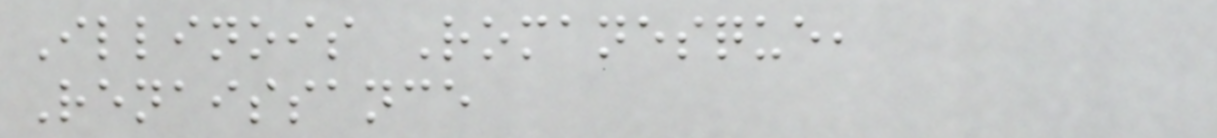Illinois Romanesque,
Renaissance
